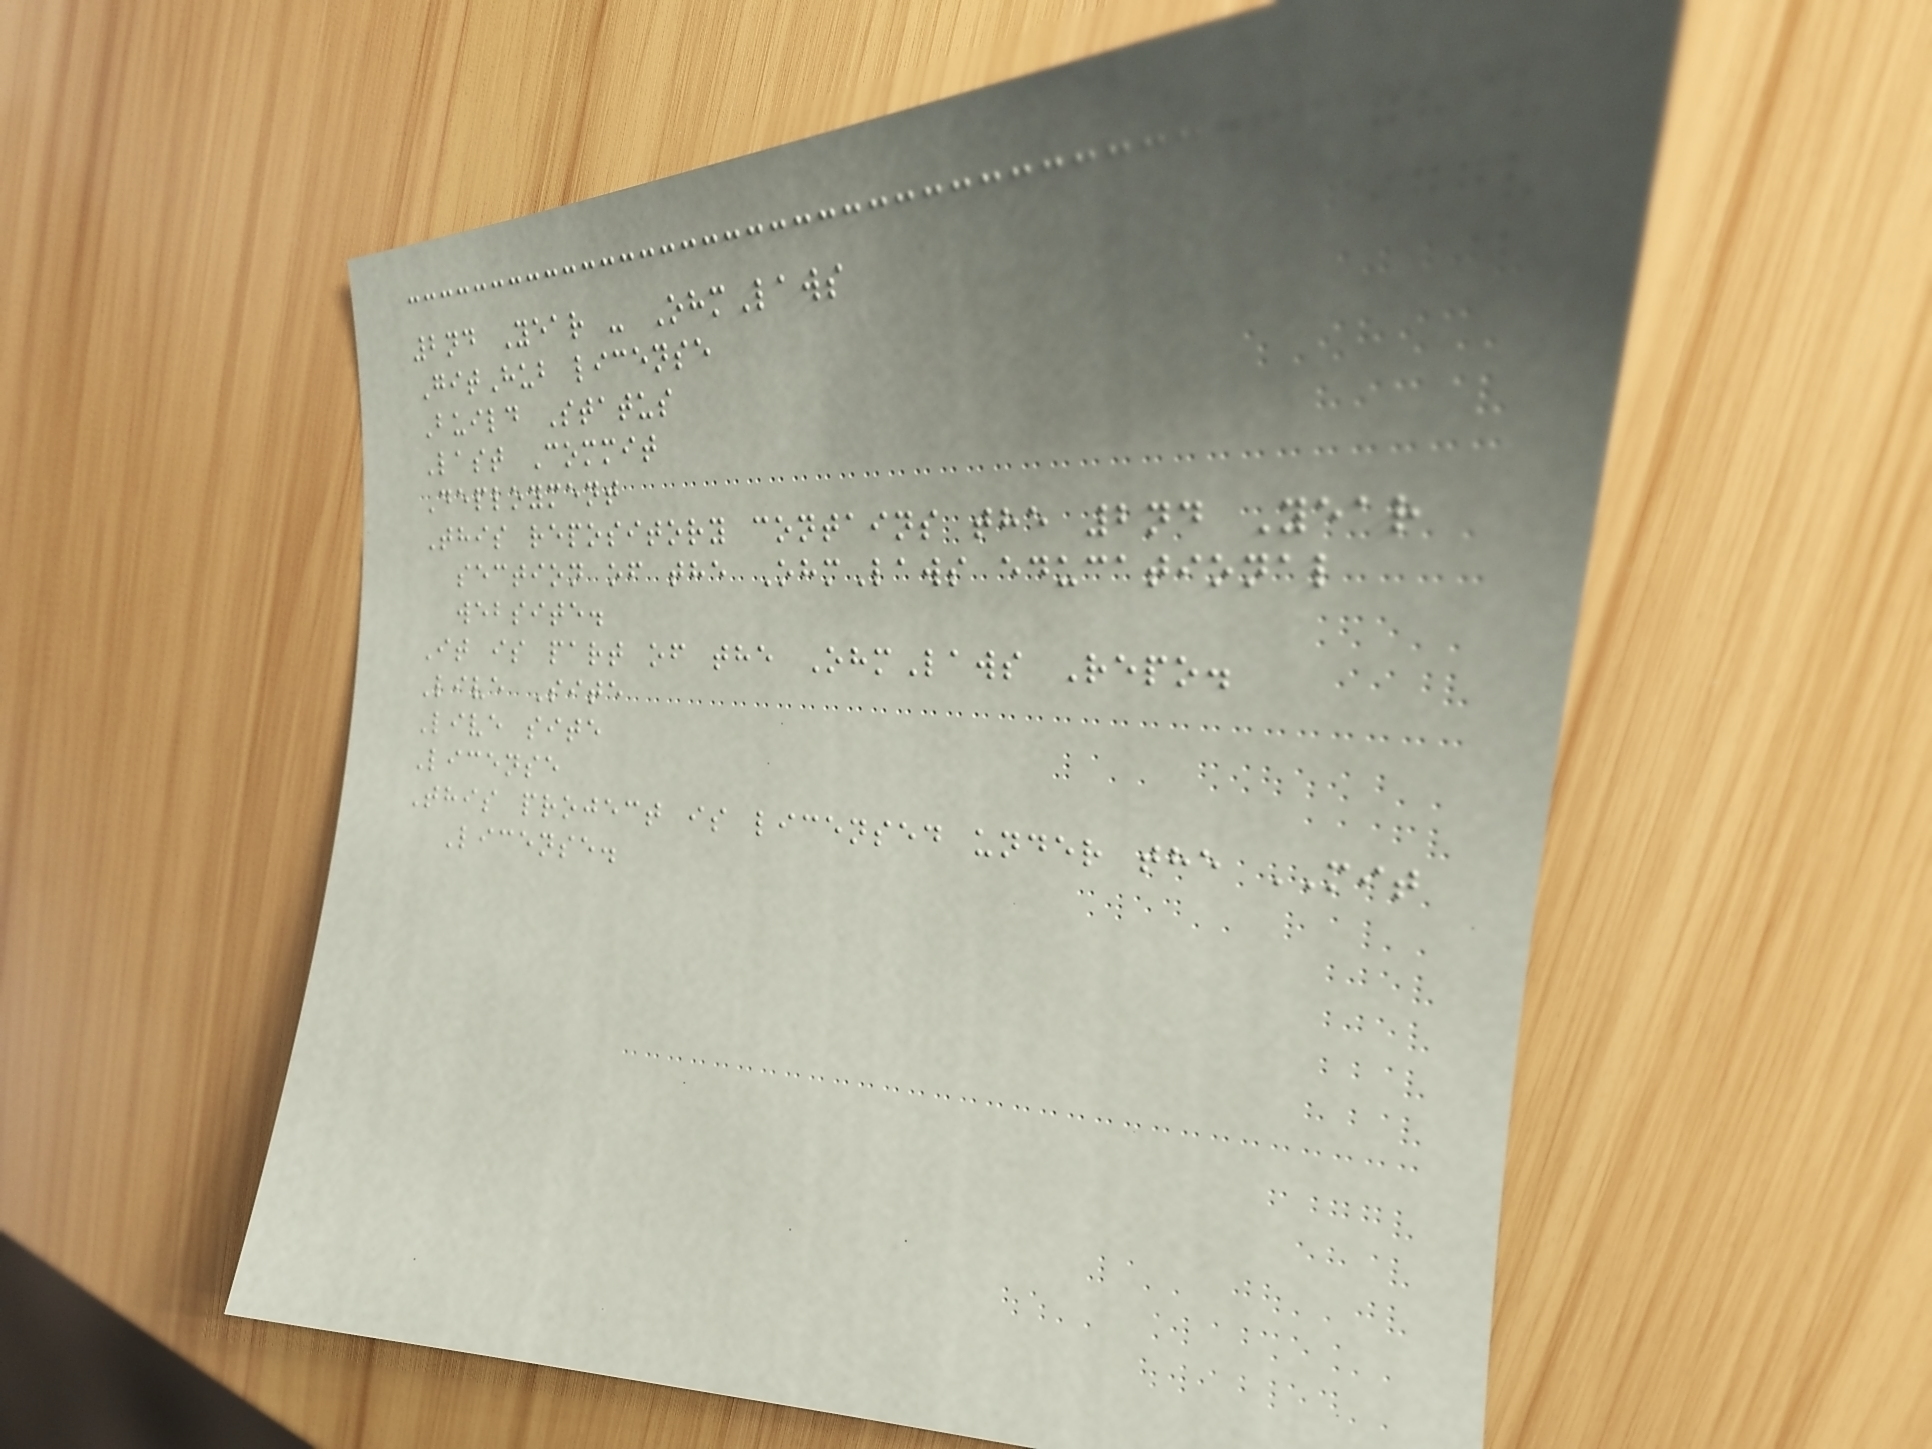2nd Year - OhmLaws
GitHub license
Build Status
Last Commit
Deployment
This repository contains the 2nd Year
section of the OhmLaws educational
website.
It is part of the OhmLaws Repo.
Live Site
Live site
License
This project is licensed under the MIT
License.
